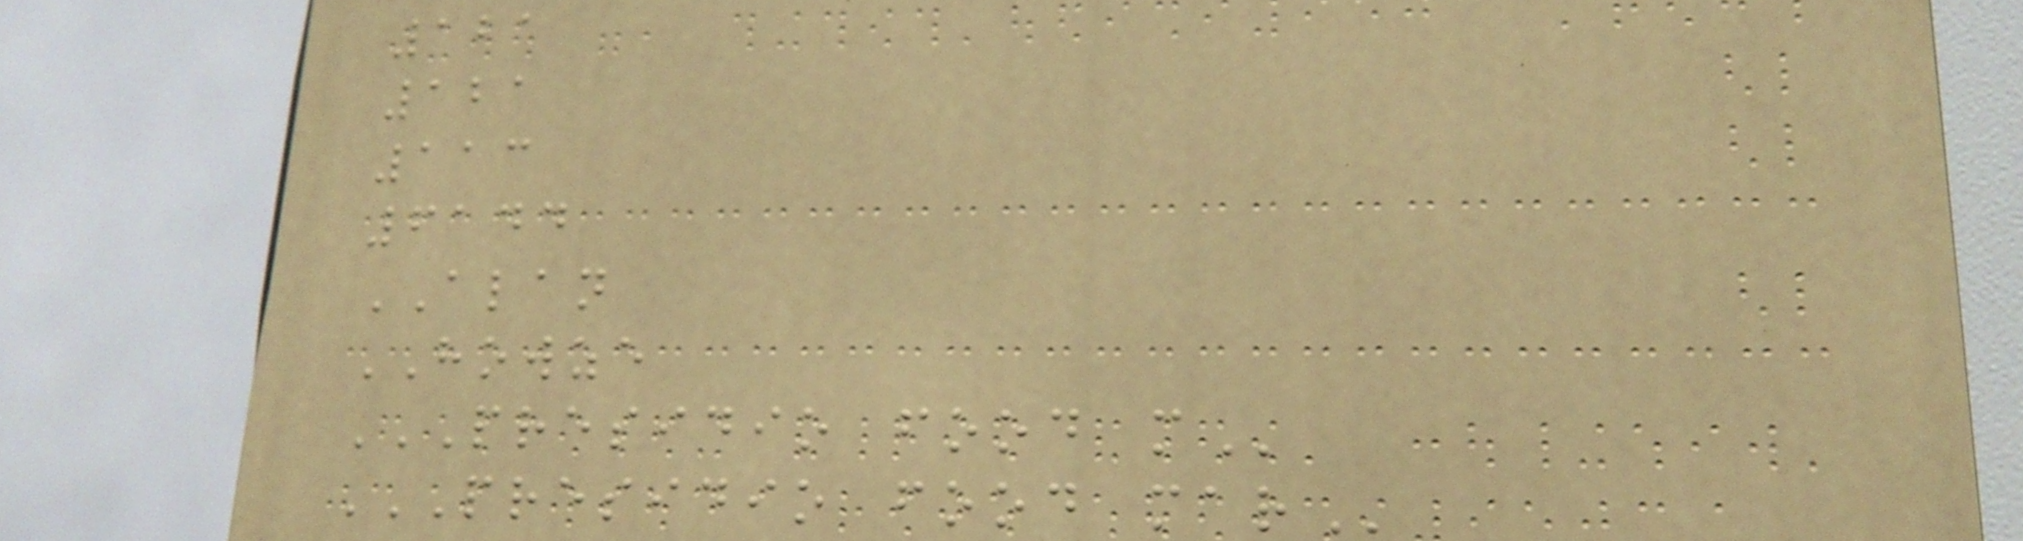121
121
113
6144
ALAN
HOWZE
PRESIDIO FOOD M
PRESIDIO FOOD MAR
